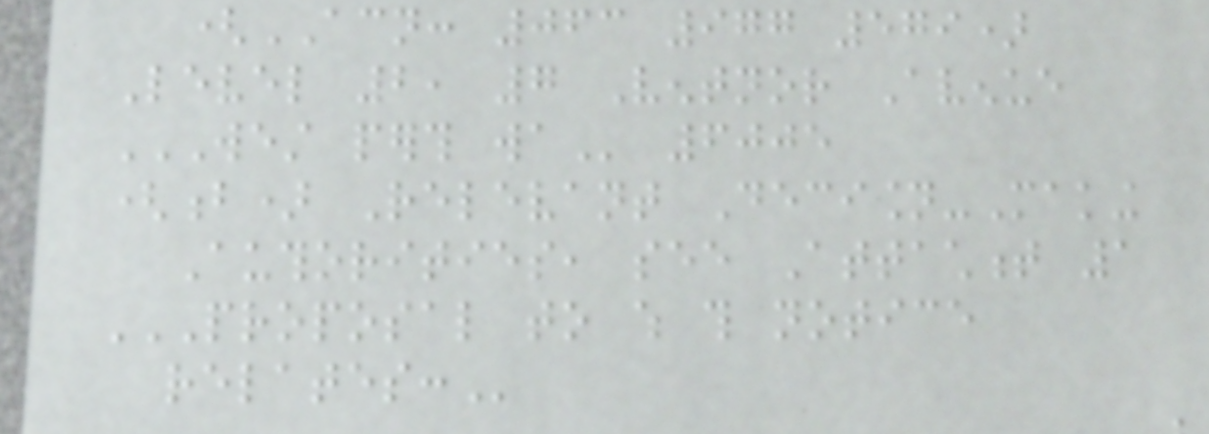(ACN: 063 977 579)
Level 2, 7 Ventnor Avenue
WEST PERTH WA 6005
(b) Relevant Decision-Making
Authorities, see Attachment 1
PROPOSAL TO WHICH THIS NOTICE
RELATES:
